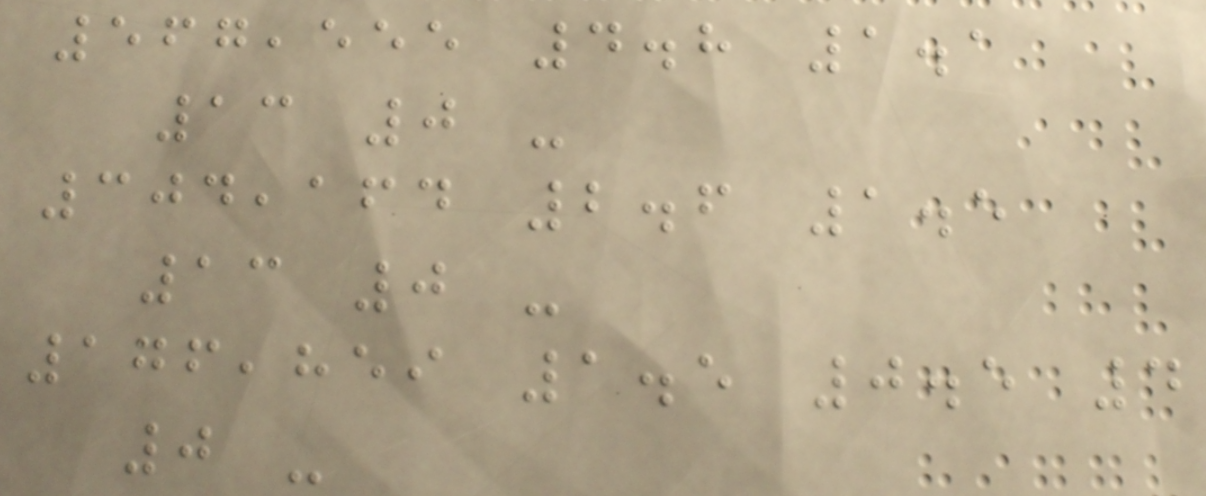567,555 4.8 1.1
13 0 -
304,164 2.6 1.5
13 0 -
176,859 1.5 0.5 4
0 -
